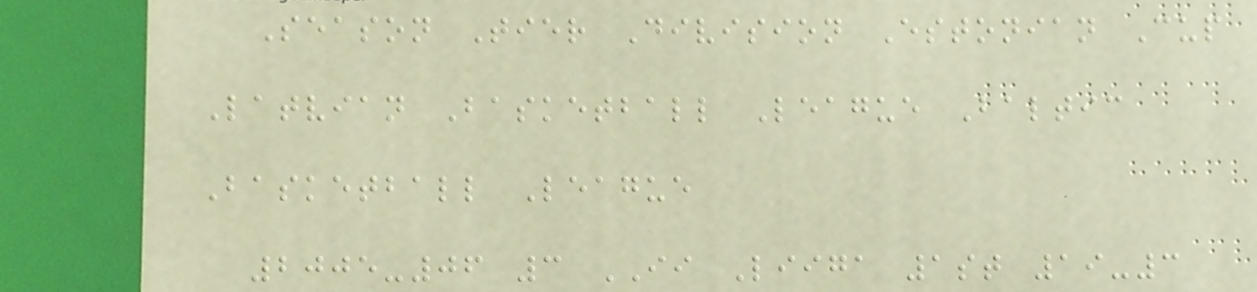Season Tier Division Estonian Cup
Latvian Basketball League Baltic
Basketball League
2005-06 3 II Liiga 1st 19-3
